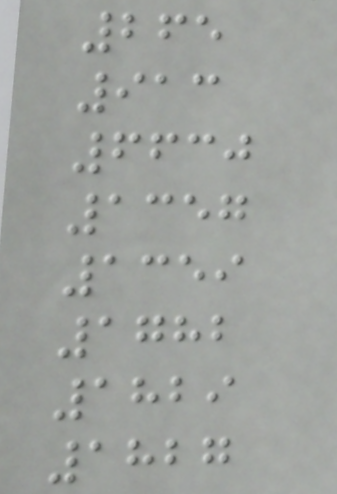265
913
6630
1357
1359
1782
1829
1827
